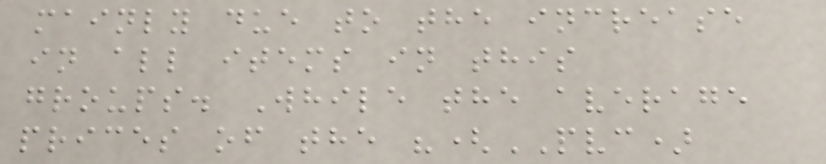mainly due to the increase
in all items in this
groups. While the average
prices of the "(PVC)
